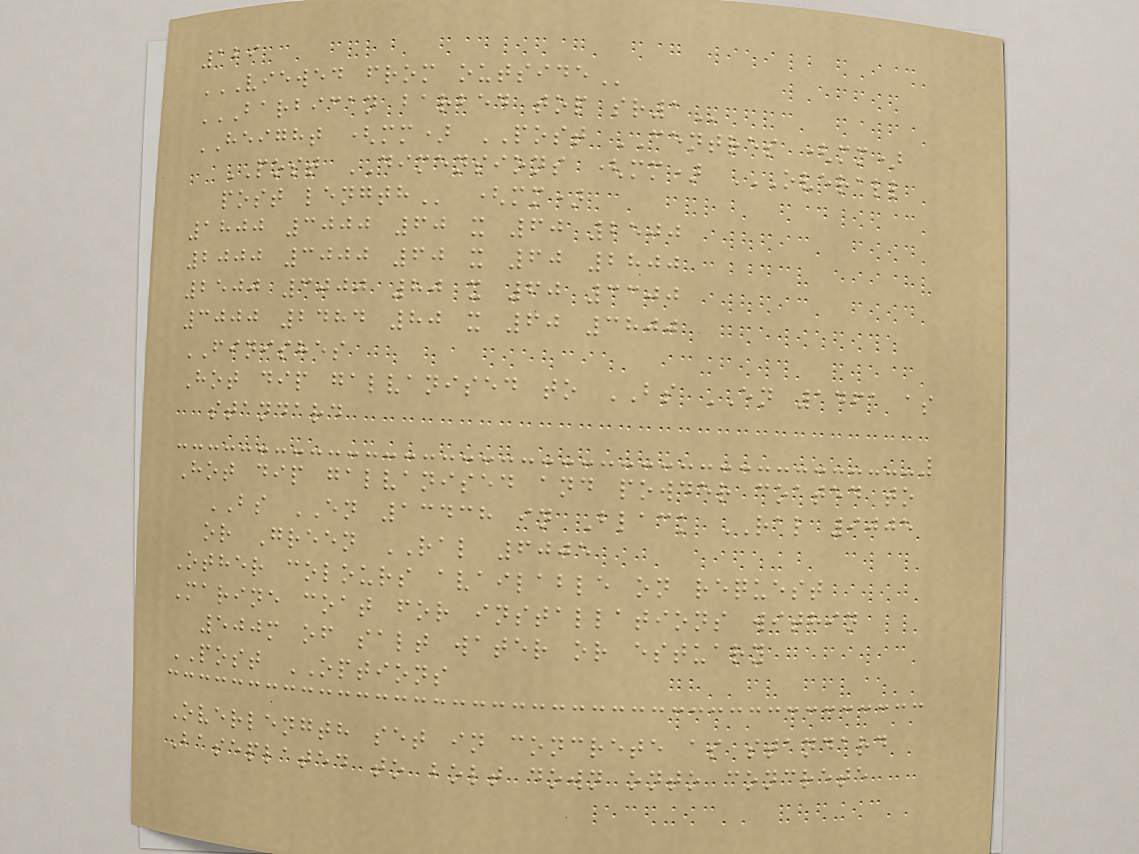129
VIEWED FROM OUTSIDE
BARBICAN BARBED TOP SR1
HEIGHT (mm) POST CENTRES (mm)
POST DIMENSIONS (mm) OVERALL
POST LENGTH (mm)
1800 3000 60 x 60 2500
2000 3000 60 x 60 2800
2500 3000 80 x 60 3300
3000 2484 80 x 60 3800
FINISHES
Hot dip galvanised to BS EN 1461 as
standard
Hot dip galvanised and powder coated to
BS EN 13438 in Black RAL 9005
or Green RAL 6005
Other colours available on request
Marine coat for installations within
500m of salt water or estuary
POST OPTIONS
Overlength set in concrete as standard
Baseplated to bolt down onto concrete
